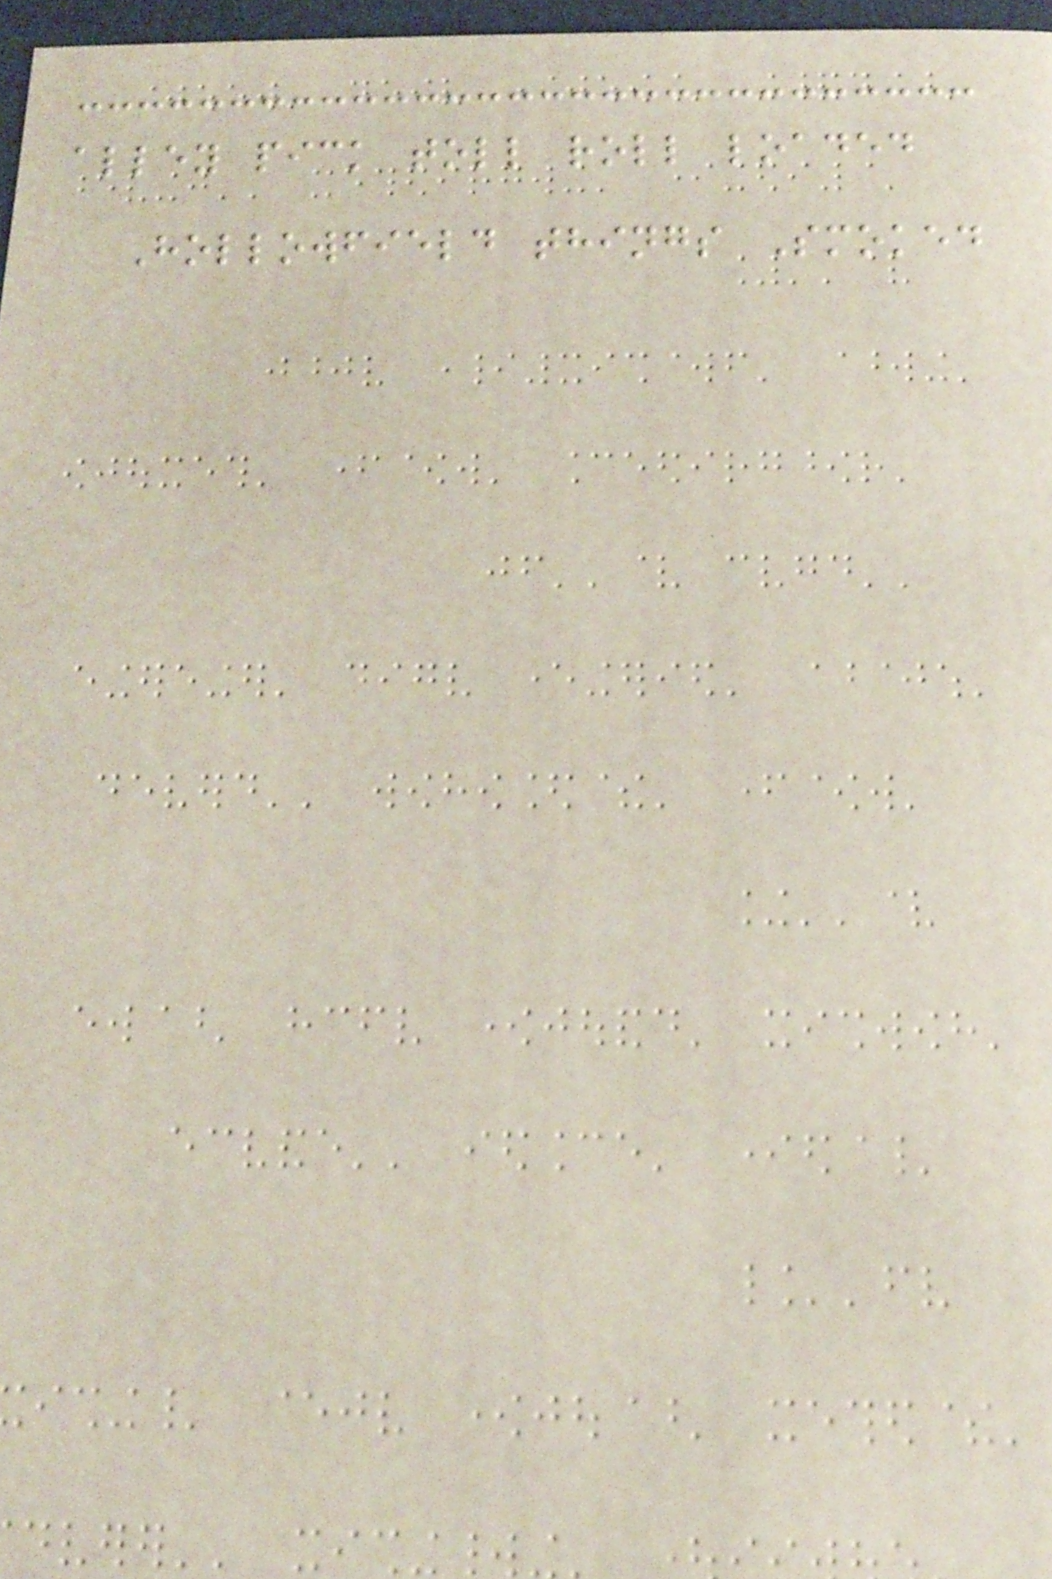alley pick toll roll loaded
Hollowfield things Smoked
